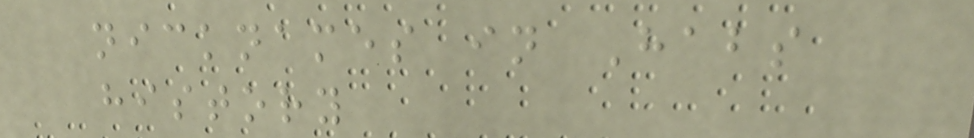nicknames in Habs
history
